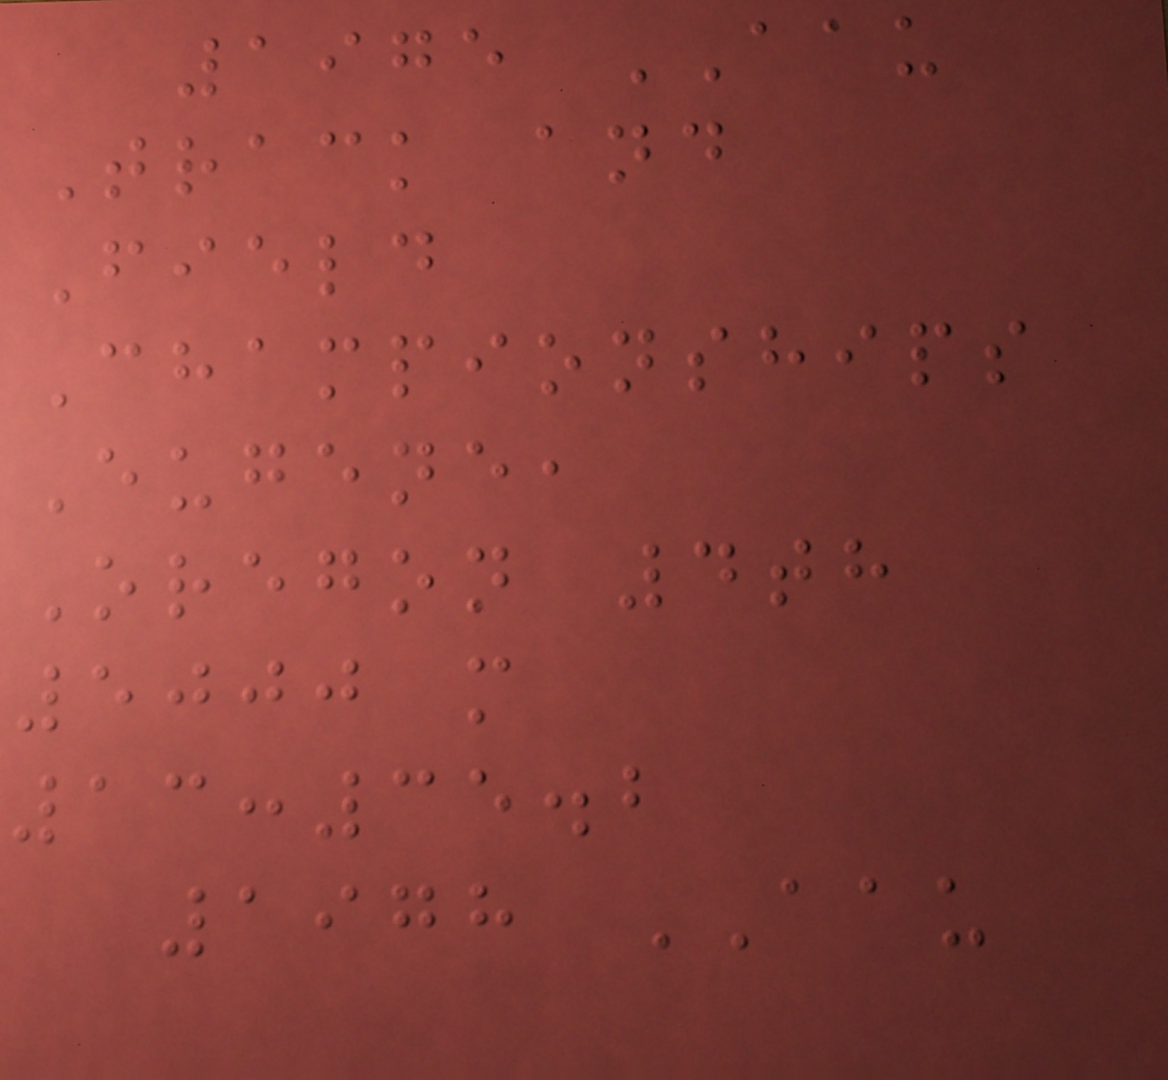1975 AAU
Track and
Field
Championships
Eugene,
Oregon 4th
5000 m
13:35.2
1978 AAU
